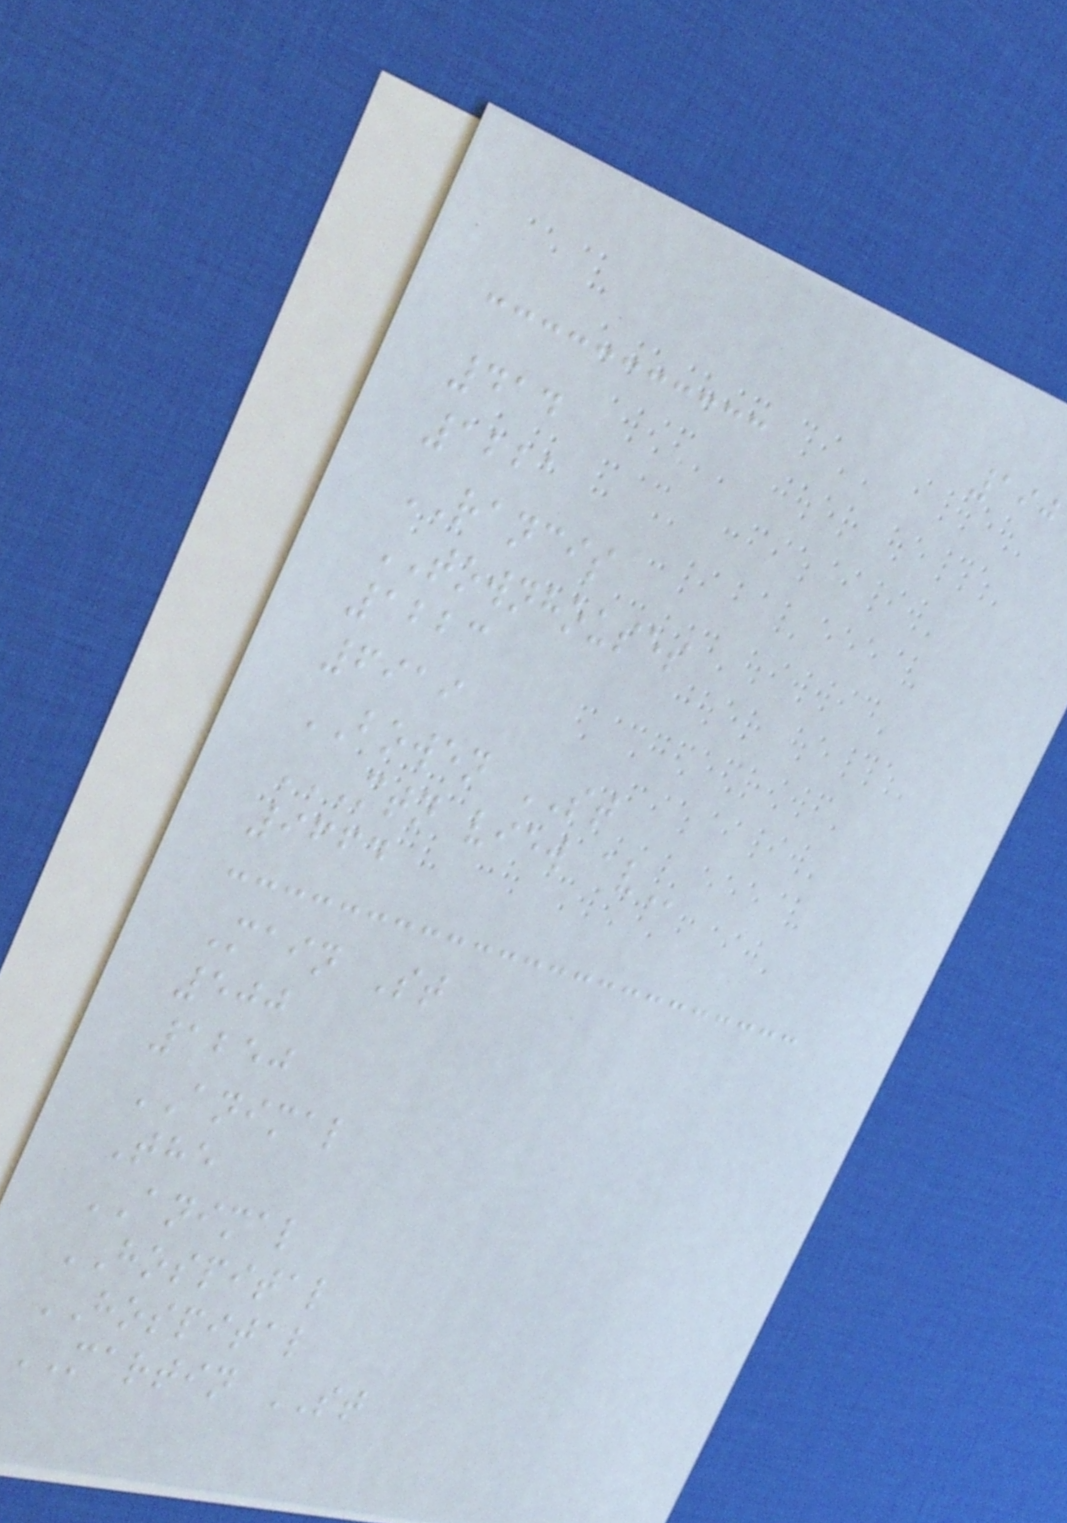190
414
1221
RANCIS
TOWNHOUSES
1223
6919
BOWEN ST
MTN VIEW AV
9664
Main St
500
1250
ANIMAL
The
ANIMAL
HOSPITAL
HOSPITAL
MARTIN ST
